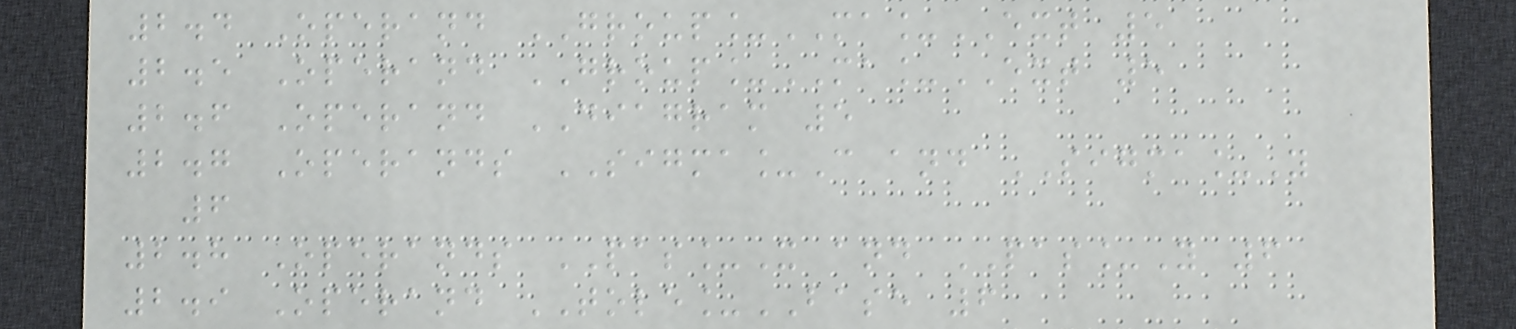2.4 Operand GROUP_MA_EXT 5
2.5 Operand GROUP_MA_EXT 5
2.6 Operand DIAGRAM 5
2.7 Operands SIGMA_C and SIGMA_Y
6
2.8 Operands PAS_X and PAS_Y 6
2.9 Operand TOLE_BASE 6
